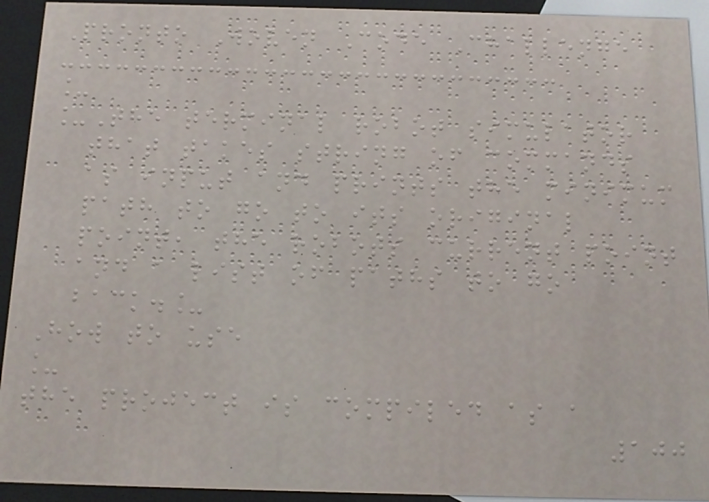Pronto Woven Code Challenge
_
_The terminal robot simulator
that takes string of commands
as input and prints the minimum
path to go to its original
point, the robots current point
and a list of paths to go
back._
How to use
_
the project is compiled as a
100
